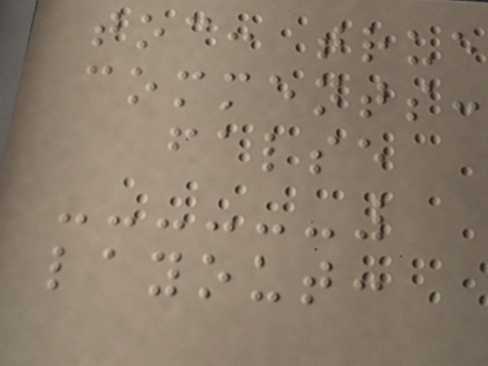toc: true
comments:
false
layout:
